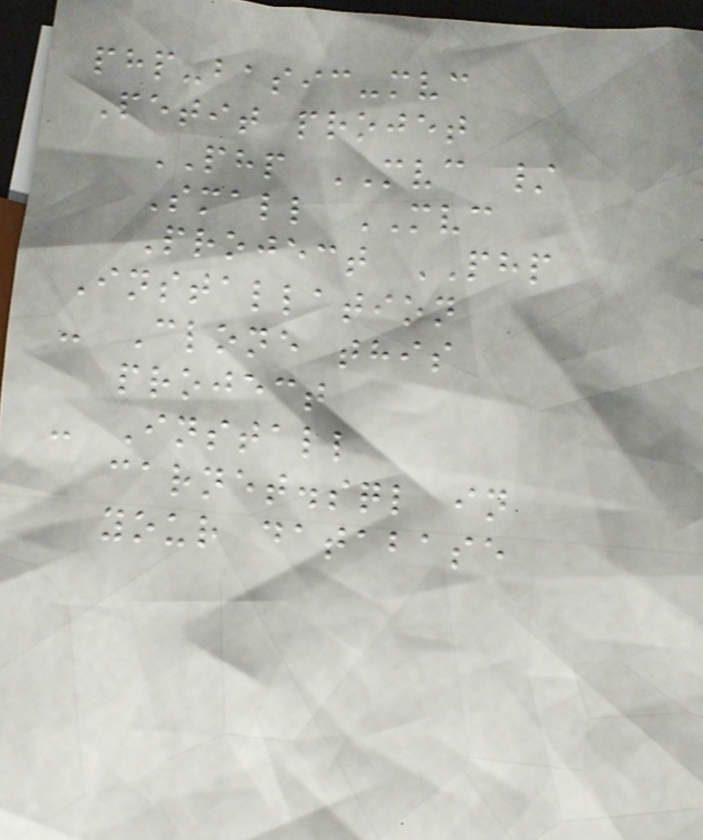php-basic-mvc
Petit projet
PHP MVC /
Small MVC
Project PHP
Installation
- Clone this
project
- Install
carnet.sql in
your database
